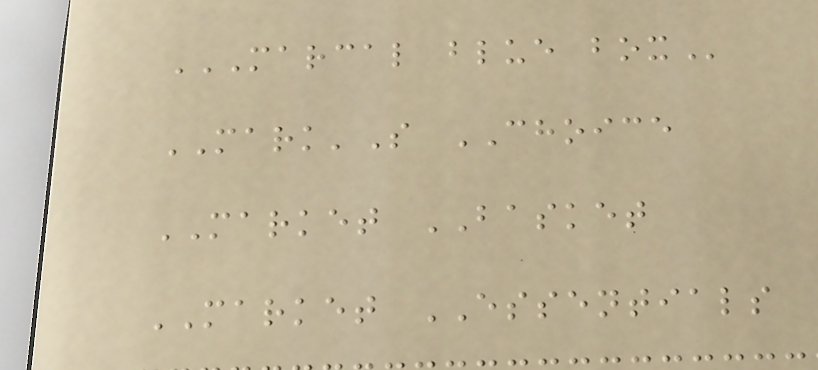MARCAL BLUE BOX
MARK'S CHOICE
MARKET BASKET
MARKET ESSENTIALS
